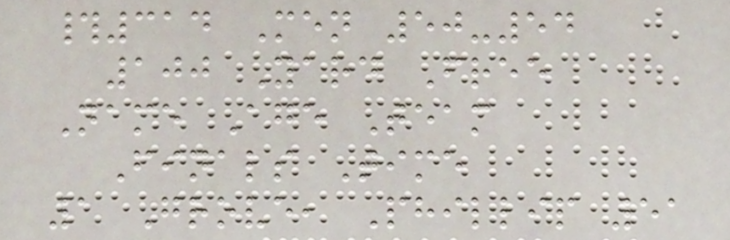#314 Men 50-54
100 Yard Free
Name Age Team
Finals Time
1 Grove, Phillip 51
